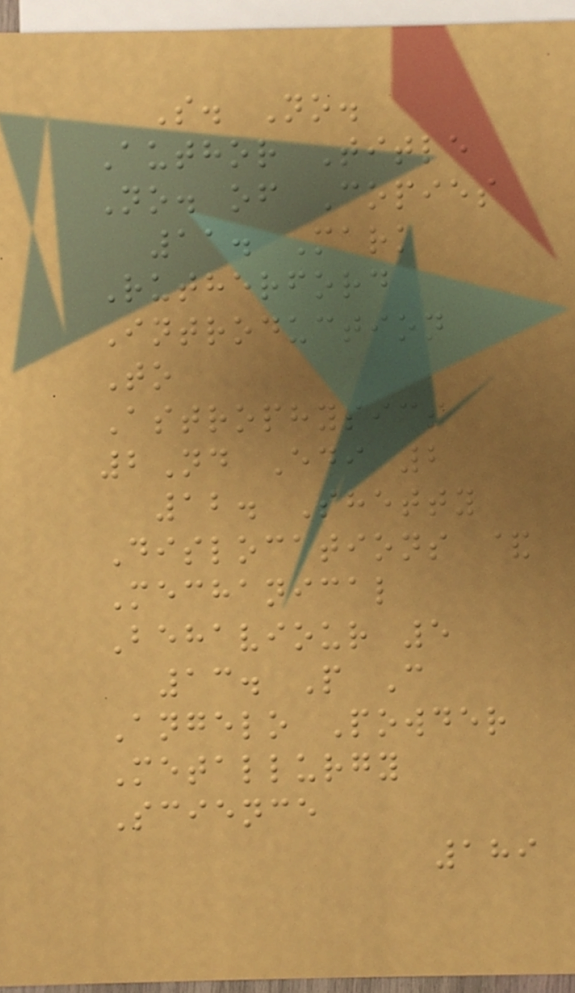S. No.
Author Title
No. of Copies
11. Mark
Rutherford
Introduction
To
Astrophysics
2Nd Edi 2
12. Shetty
Dislocations &
Mechanical
Behaviour 5
13. P C
Angelo Powder
Metallurgy
Science
189
